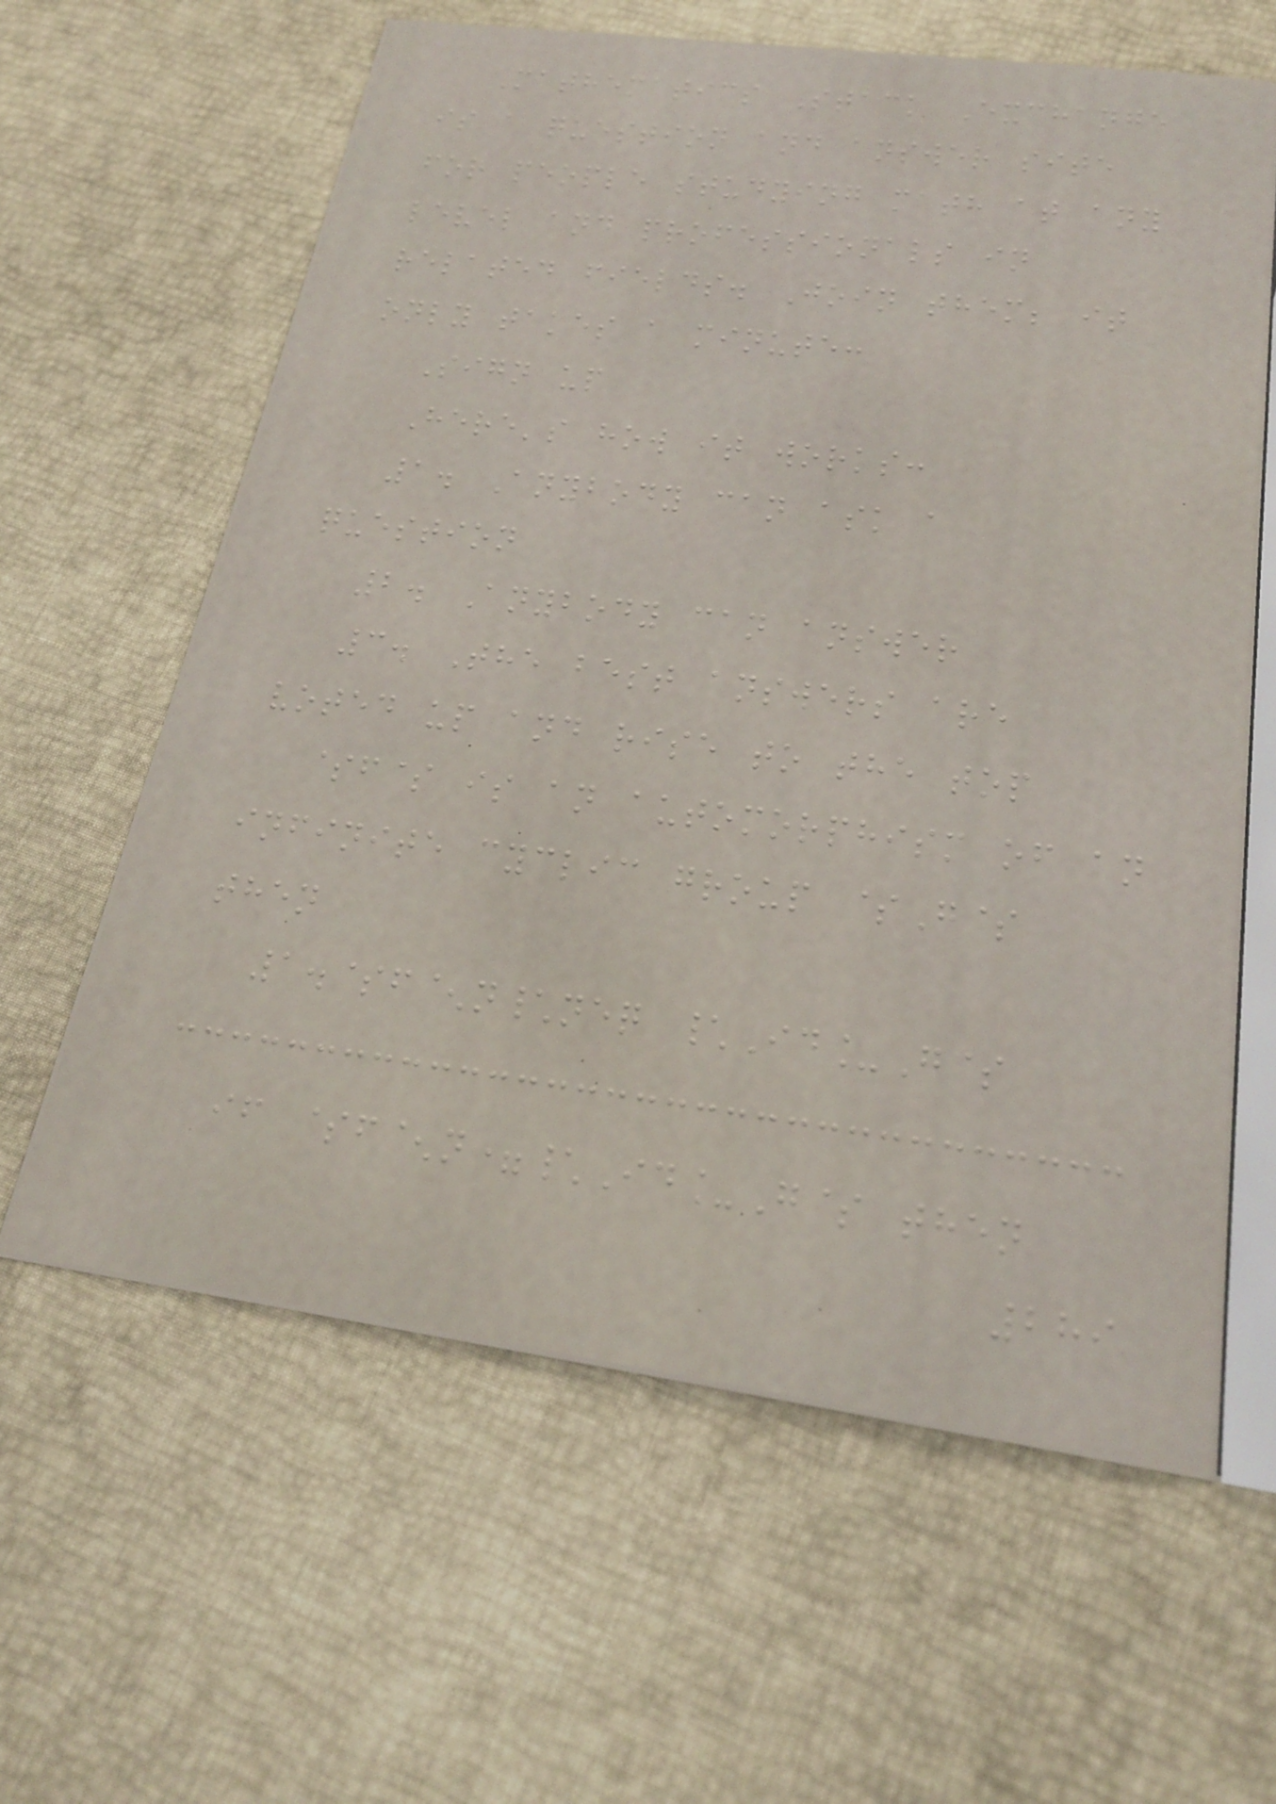Mathematics Stack Exchange
is a question and answer site
for people studying math at any
level and professionals in
related fields. Join them; it
only takes a minute:
Sign up
Here's how it works:
1. Anybody can ask a
question
2. Anybody can answer
3. The best answers are
voted up and rise to the top
$f$ is an automorphism of an
infinite cyclic group $G$
then
1.$f^n\neq \Id_G$
if $f^n=\Id_G$ then
289
